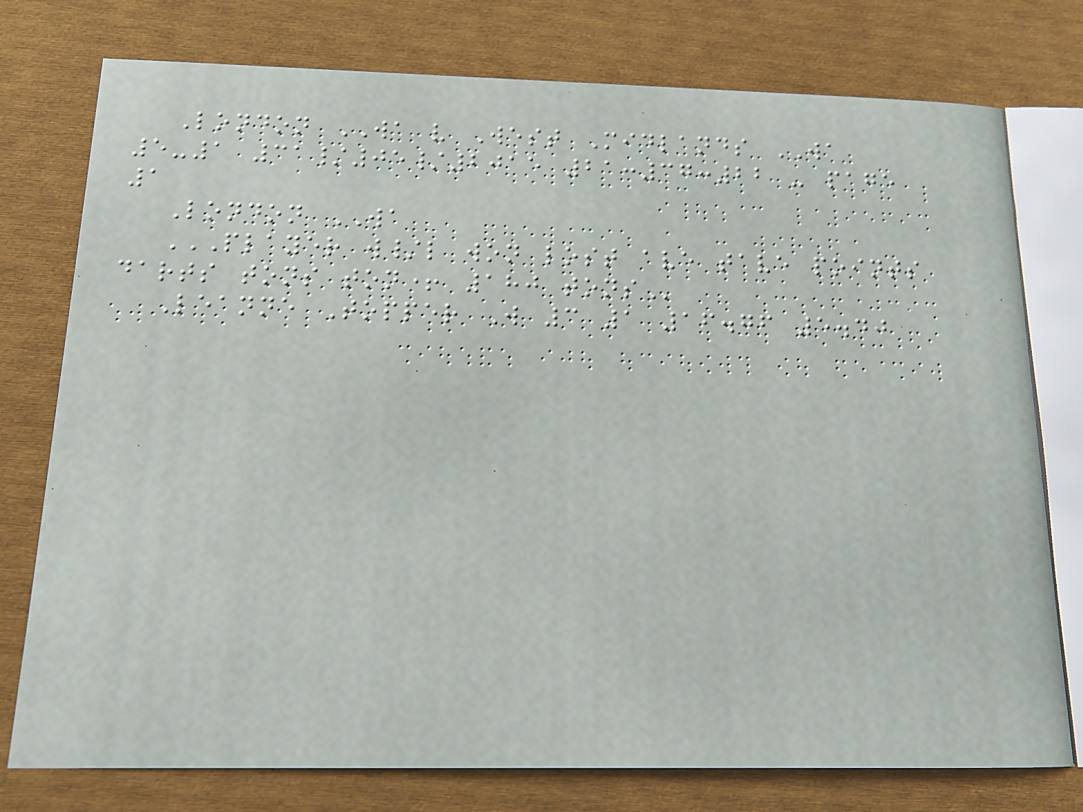London WA v West Midlands WA
5-1 31/05/2015 21:37:22 - page
1
London WA
PLAYER W/L WON LOST AVE TAVE POINTS
DARTS TONS TON+ 180 TONS
Leanne Topper W 3 1 16.76 5.40
